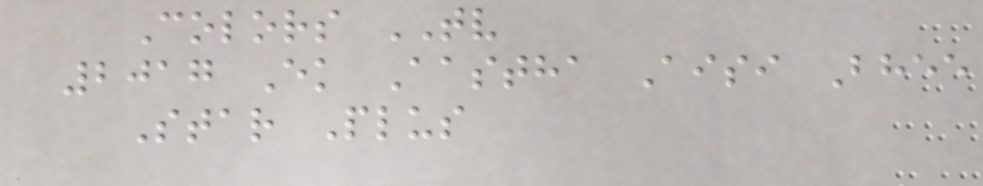Colors TV
2017 Ek Aastha Aisi Bhee
Star Plus
